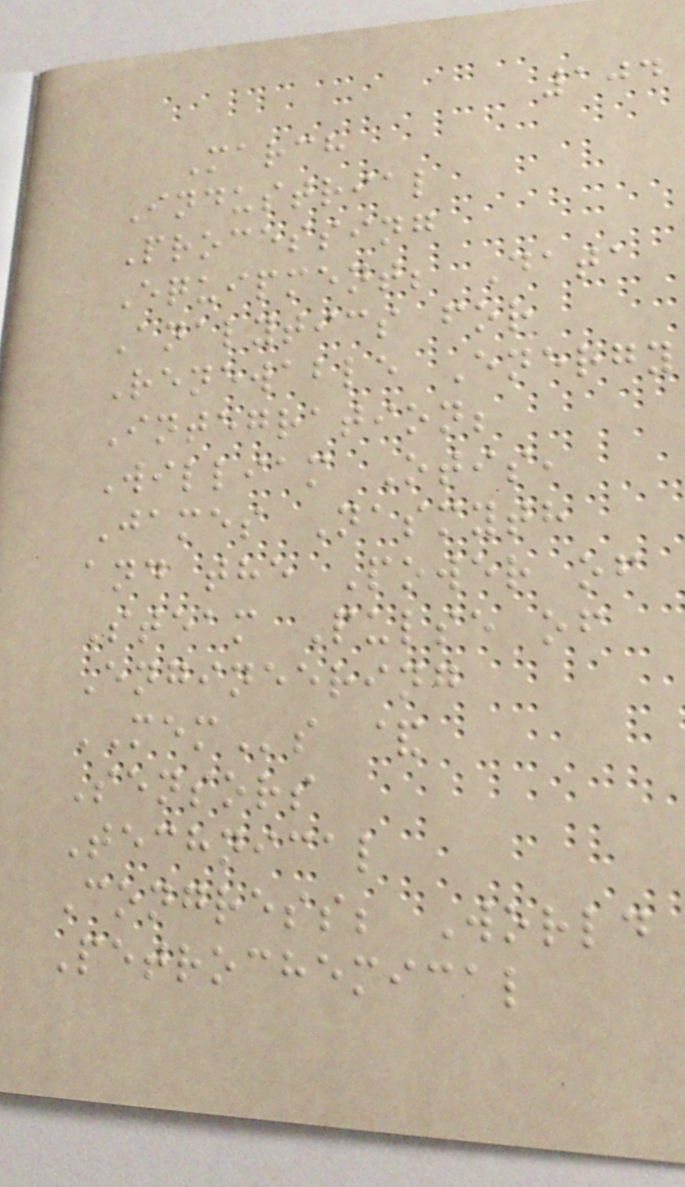104
March
Industrial
Processing
Equipment; Data
Analytics for
Renewable Energy
Integration;
William Otis,
James Nasmyth
and the Power of
Steam Pulse of
Engineering
MEMs &
Sensors
Technical
Congress; World
Petrochemical
